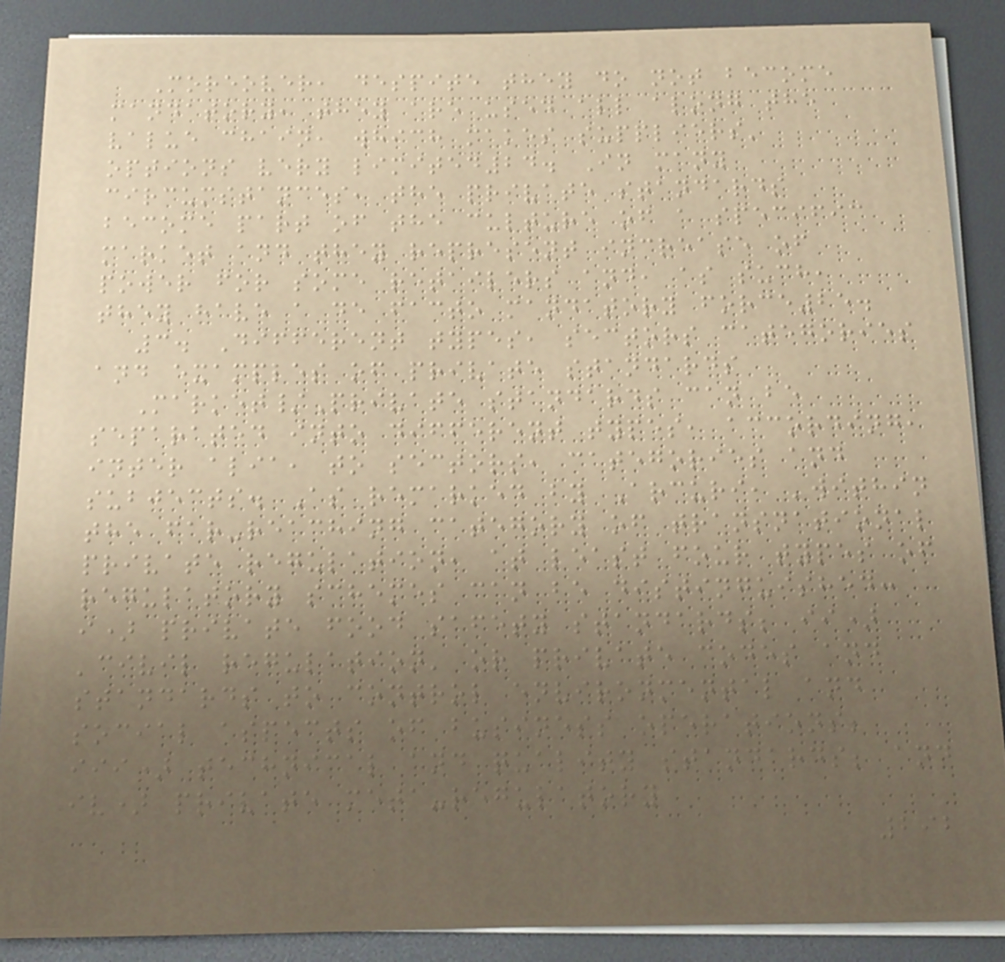Moreover, despite they do not become
mandatory, they are used all along the
value chain, which makes suppliers'
options very limited24. In many
circumstances, the private standards
become part of the culture of a specific
market and they represent increase of
power for some retailers and, as such,
they have a de facto mandatory force25.
3. Different types, sectors categories
and examples of private standards
Market/Private standards can be
separated into different types, according,
inter alia, to sectors, categories and
subjects. As remarked by Arcuri, 'within
the far-reaching category of transnational
private regulation, at least four types of
regulatory schemes can be distinguished:
i) private food safety standards; ii)
'civil regulation' or private codes and
standards to control environmental and
social aspects of business operations;
iii) technical and quality standards; and
iv) private meta-regulatory
292
